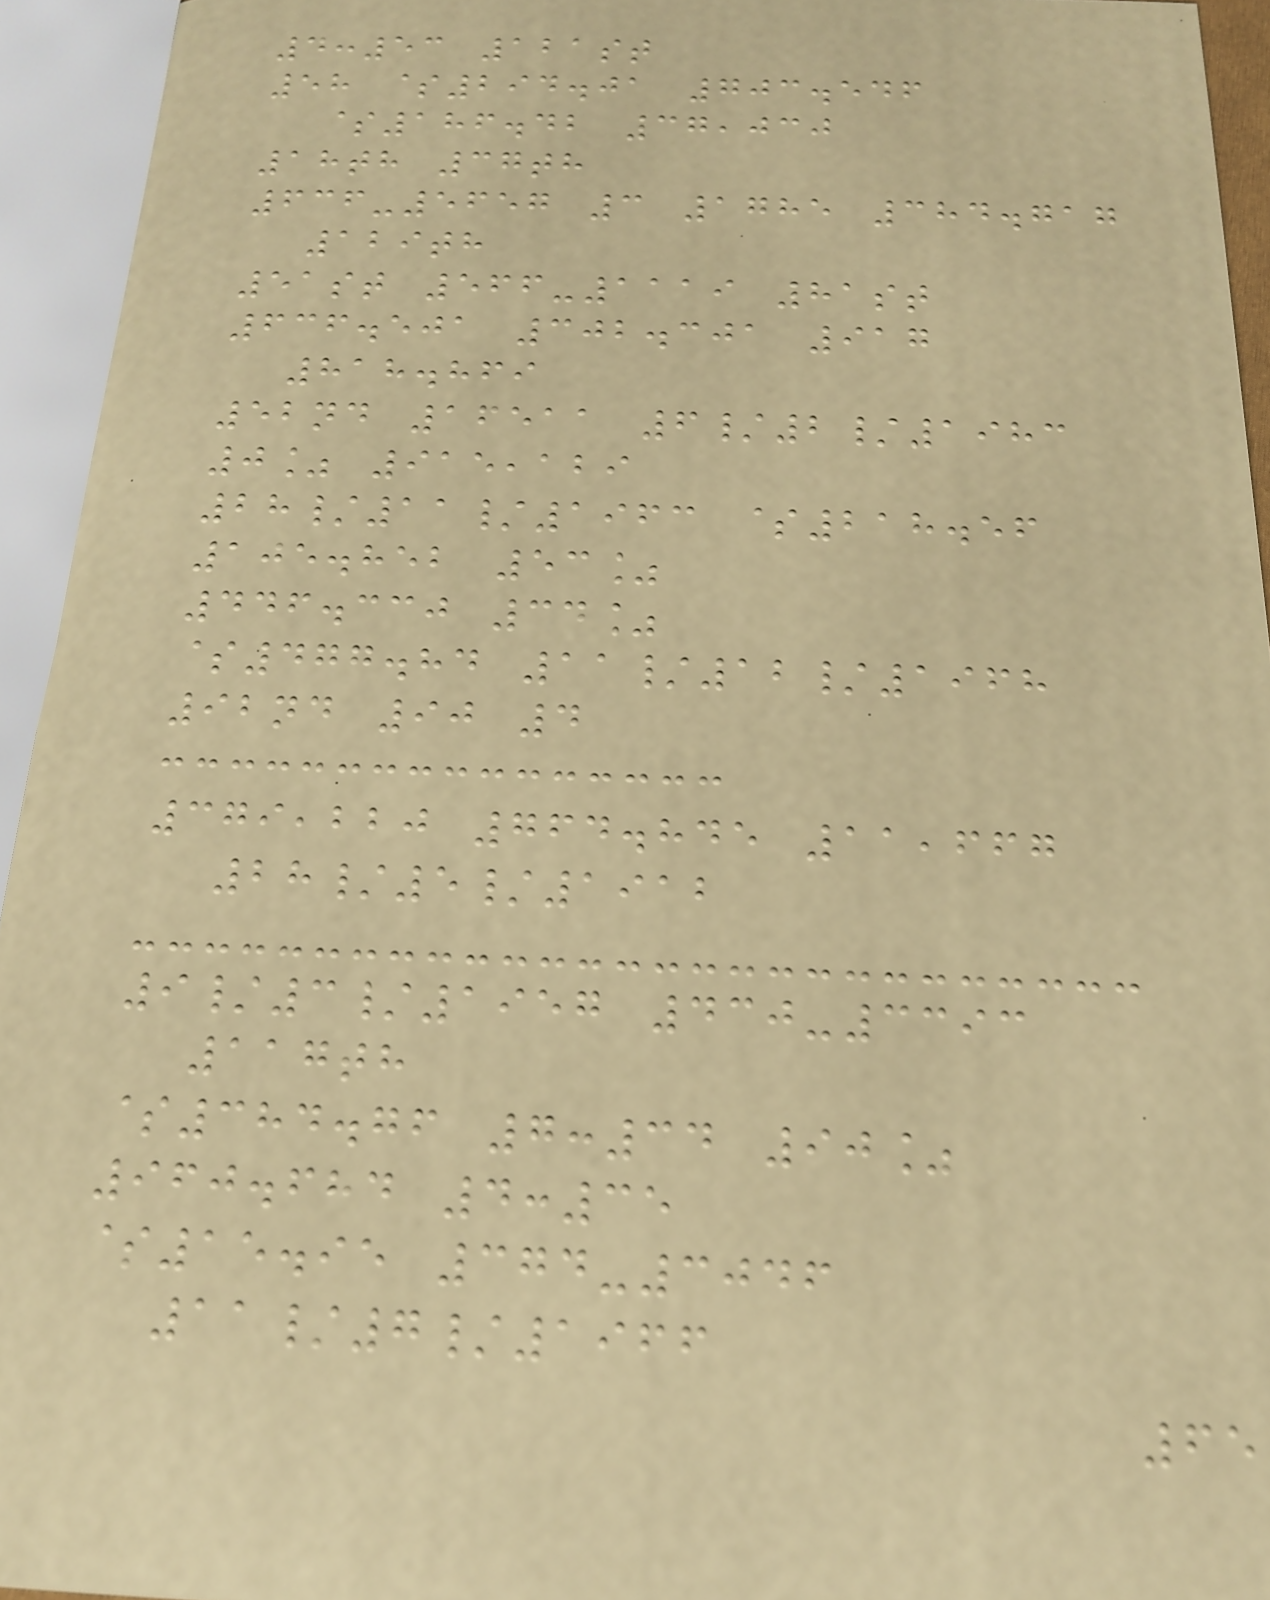4:53 121st
58 $294.01 703.546
$186.42 37,030
18th 37th
636-5657 3 1785 384.717
129th
51st 566-1119 81st
636.501 302.301 917
818.869
52nd 16511 6/2/1983
0% 915,129
28/11/1963 $218.56
105.852 53%
446.330 34%
$477.84 11/12/1968
92nd 90 4
379,220 764.845 11,667
28/5/1912
9/3/1957 430-3393
117th
$384.76 7:34 90%
960.684 4:35
$15.95 374-3046
11/7/1966
65
